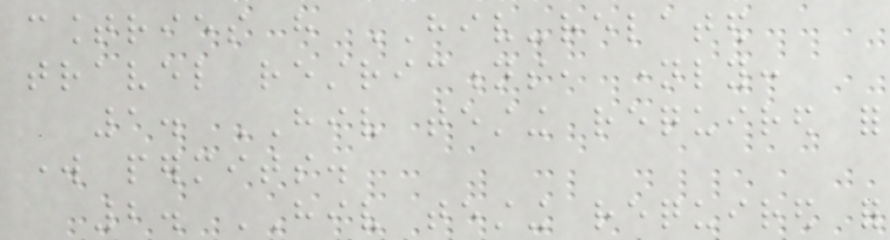countries have HIV-related
travel restrictions, namely:
1. HIV testing required for
work permits.
2. HIV testing required for
